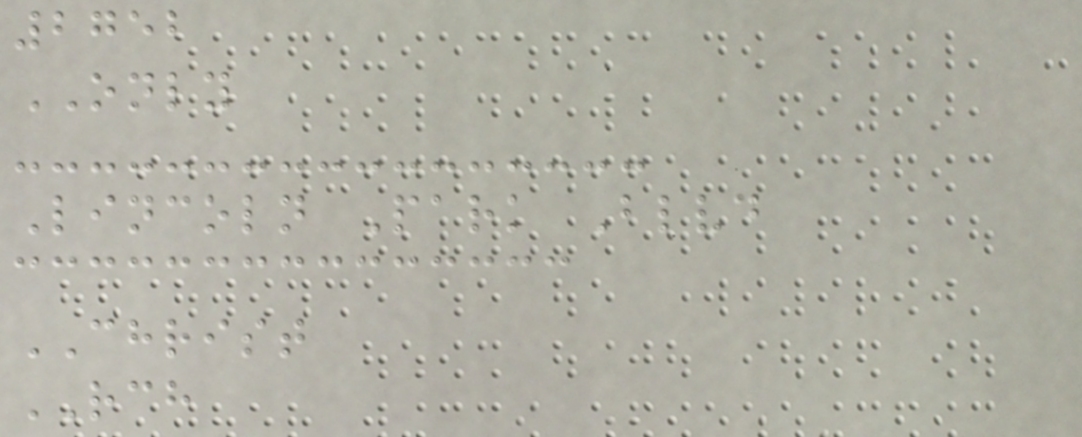2752
ONLY
Lincoln Park Blvd
CHRIST
RCH
